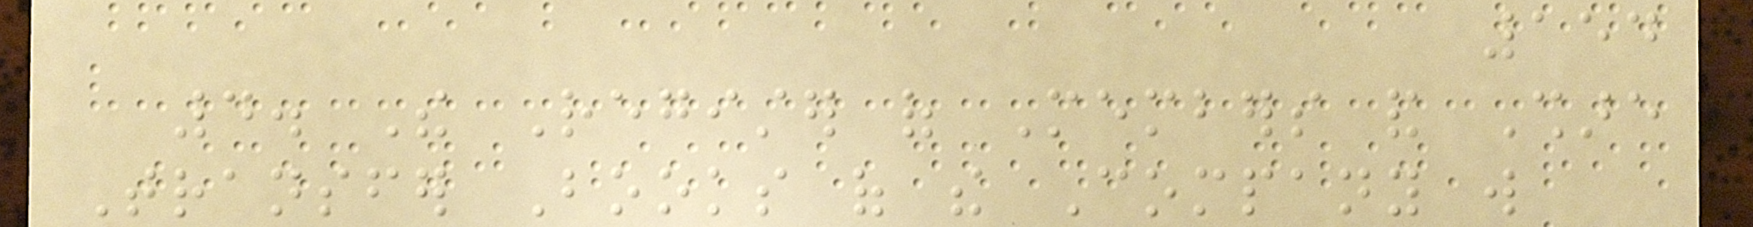154
4. The Register of Members and Share
Transfer Books of the Company will
